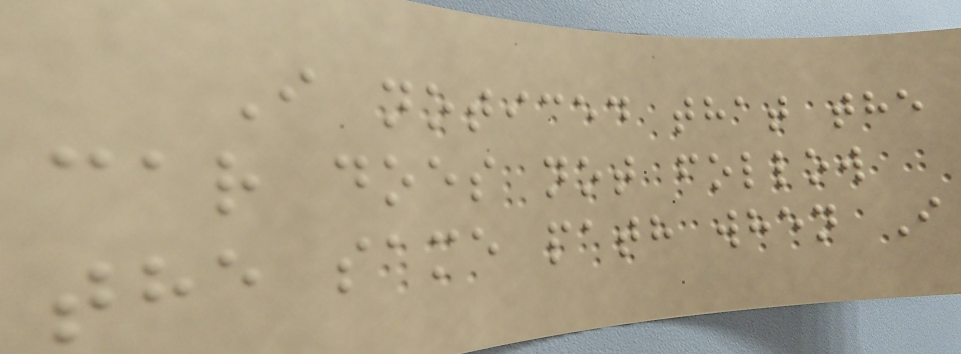I noticed that the
car does not follow
the same path when I
